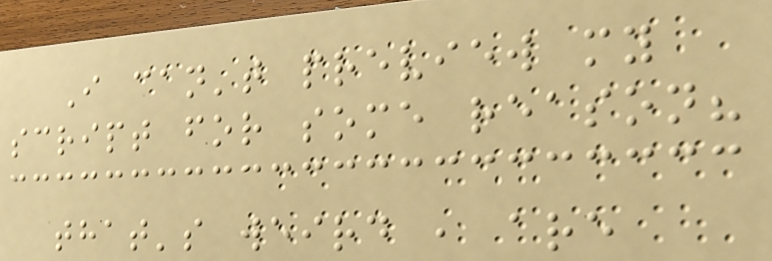I can't preview my
script for some reason?
that's weird , are
